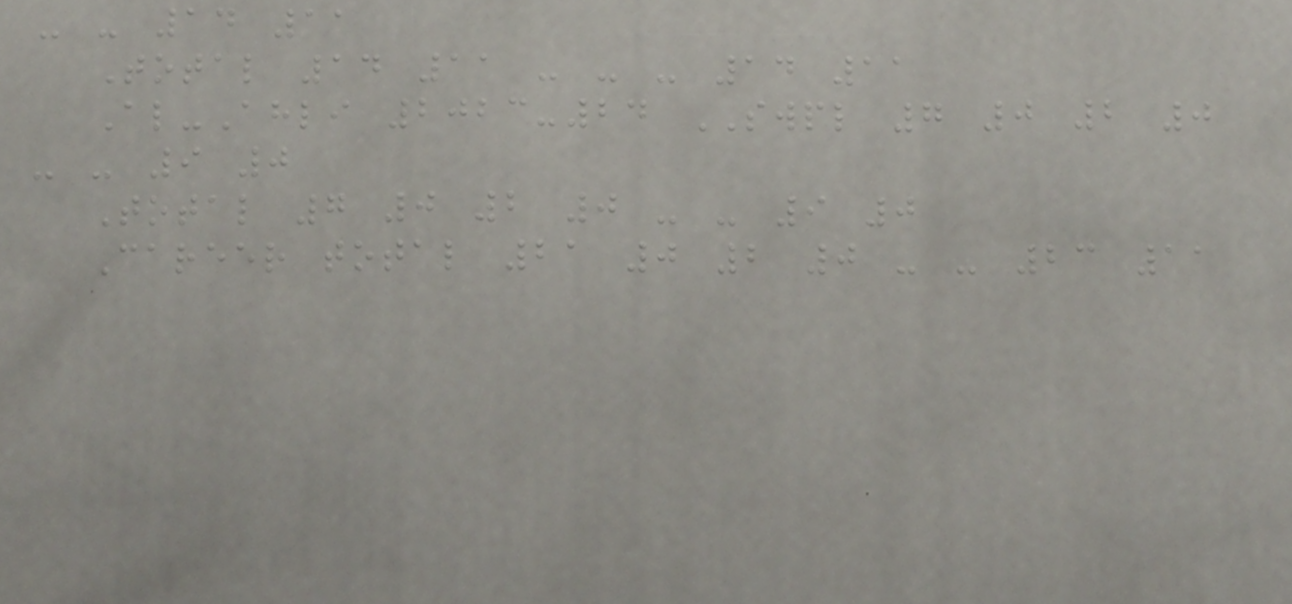- - 14 11
Total 14 11 - - - 14 11
Al-Ahli 2023-24 SWPL 7 0 2 0
- - 9 0
Total 7 0 2 0 - - 9 0
Career total 21 0 2 0 - - 23 11
